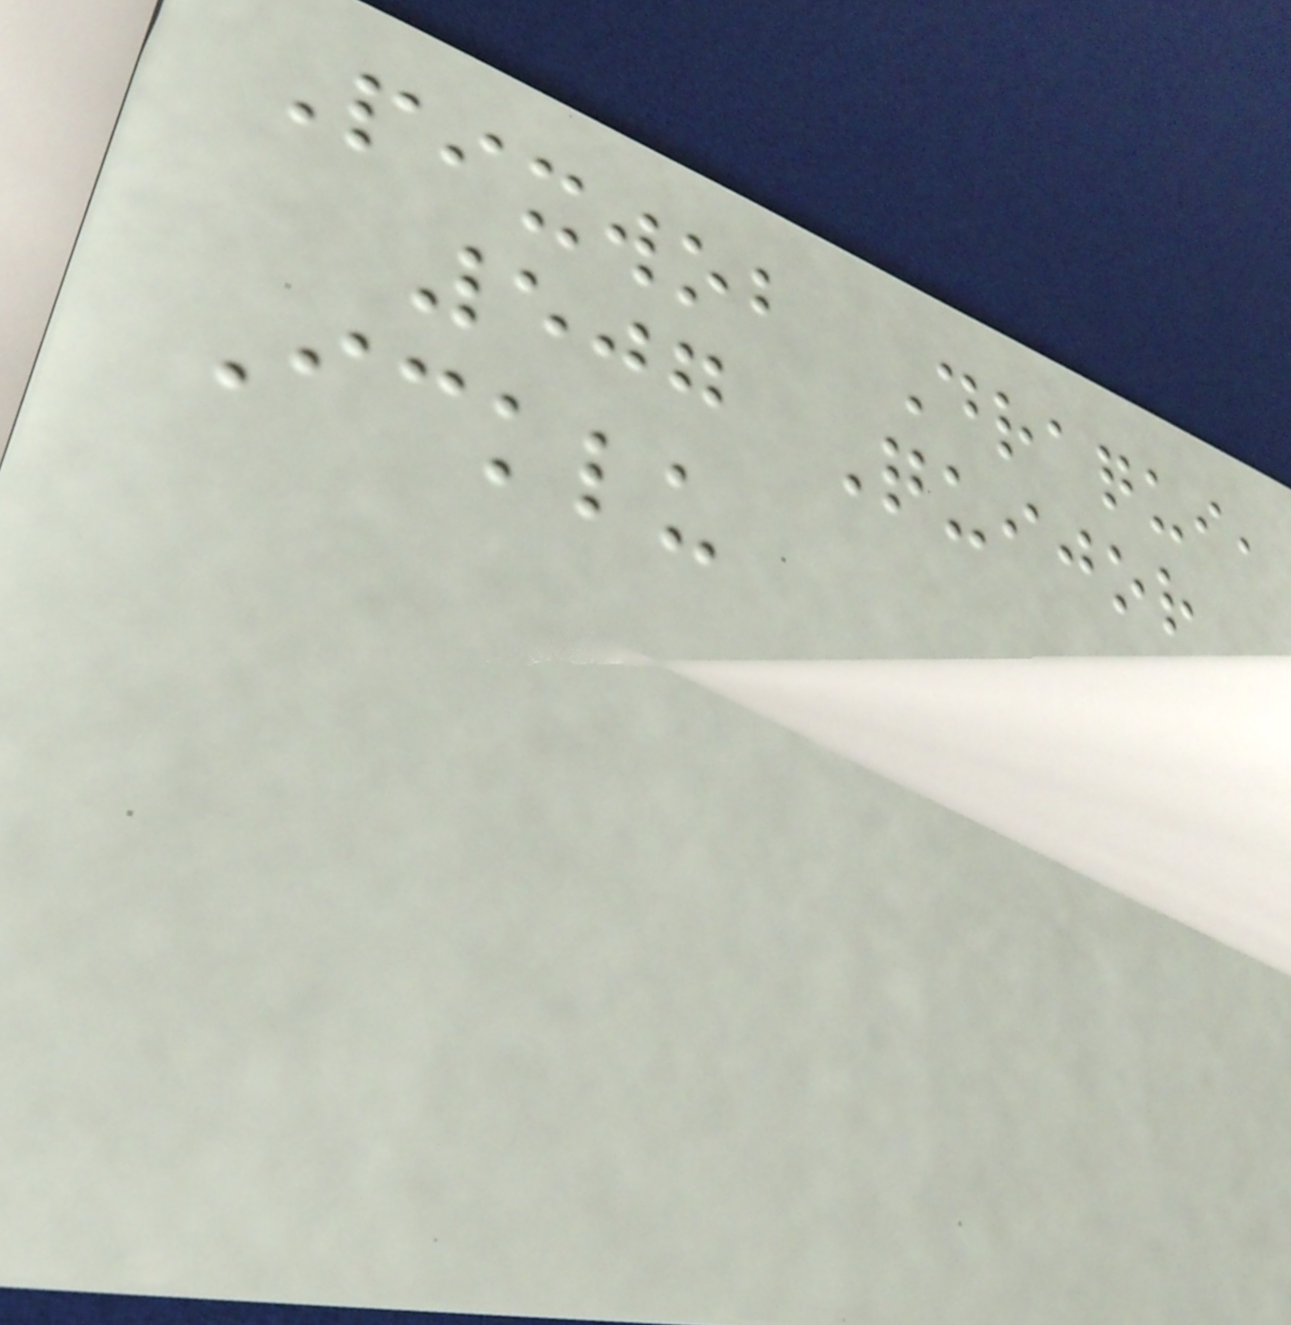Pixwob Draqui,
507 Quijor
Icklu
